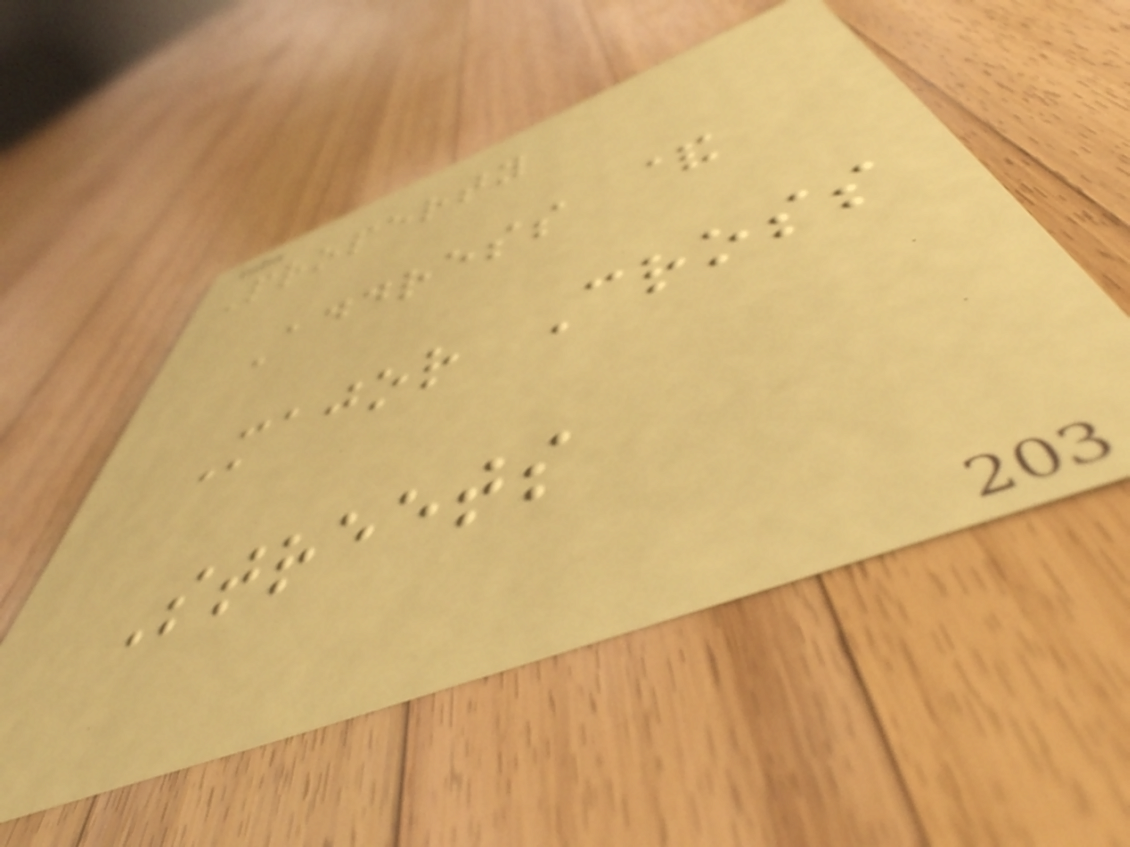Property
Address &
Major Cross
Streets
